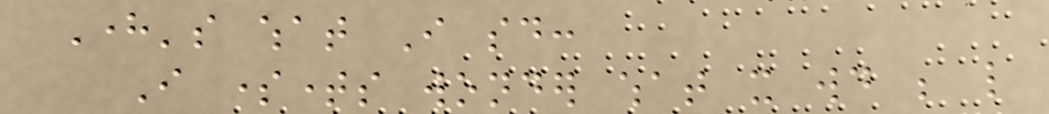Here's what I said:
I sometimes wonder what it would be like
